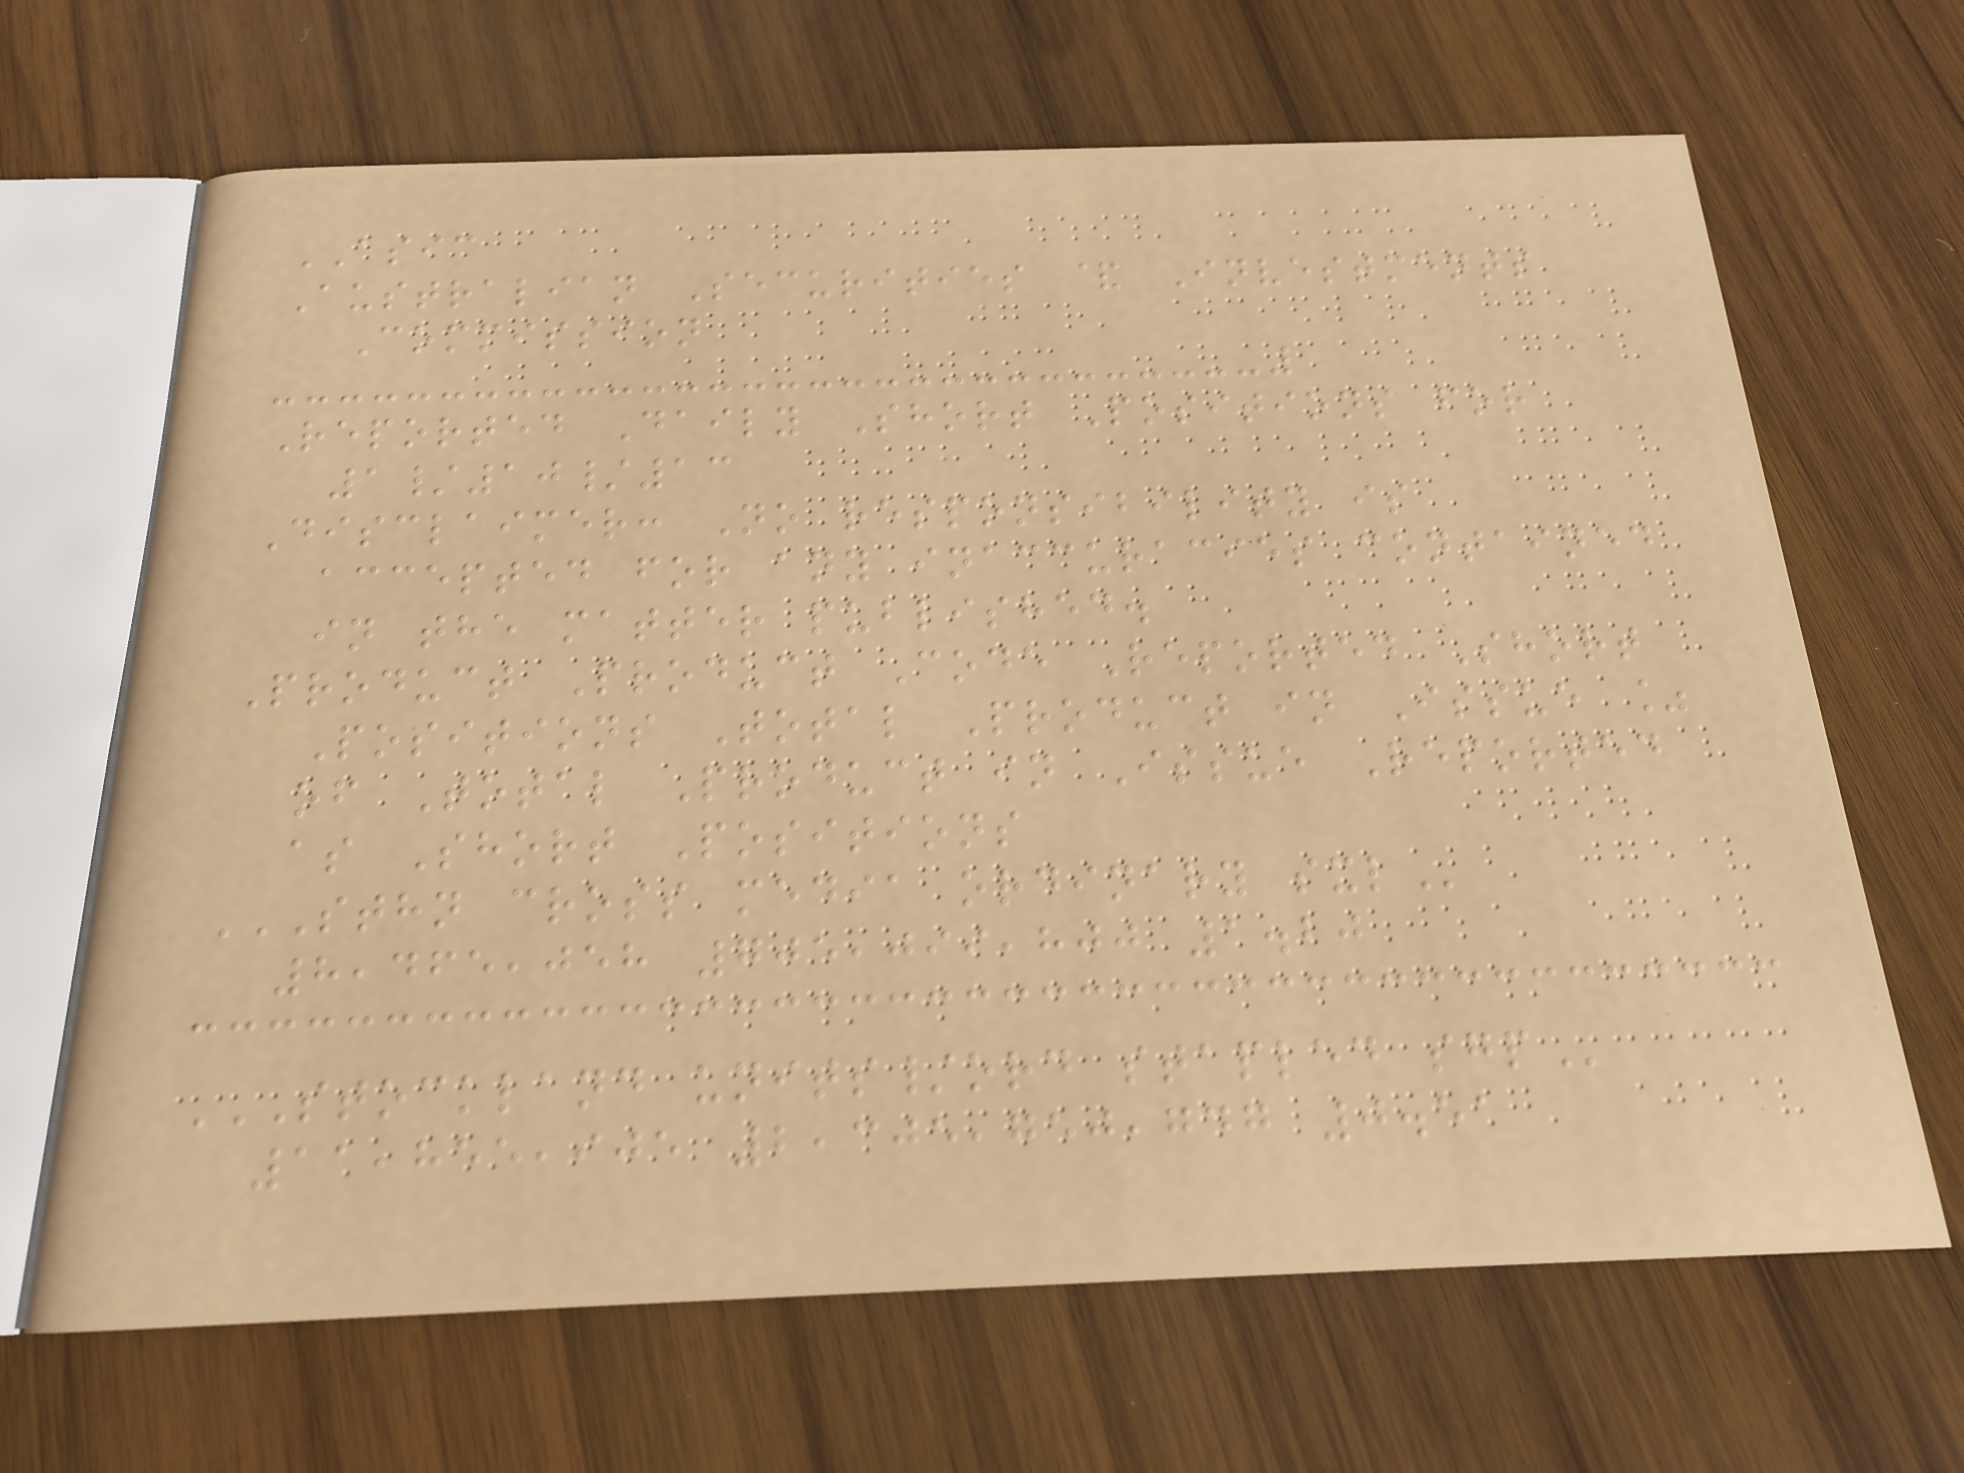ASIC
Australian Securities & Investments
Commission
Reported Daily Short Positions for
1/10/13
Disclaimer: No responsibility is
accepted for any inaccuracies contained
in the matter published.
Product Product Code Reported Short
Positions Total Product in Issue %
of Total Product in Issue Reported
as Short Positions
STHN CROSS MEDIA ORDINARY SXL
8,465,058 705,099,800 1.20
STOCKLAND UNITS/ORD STAPLED SGP
11,855,905 2,305,750,747 0.51
